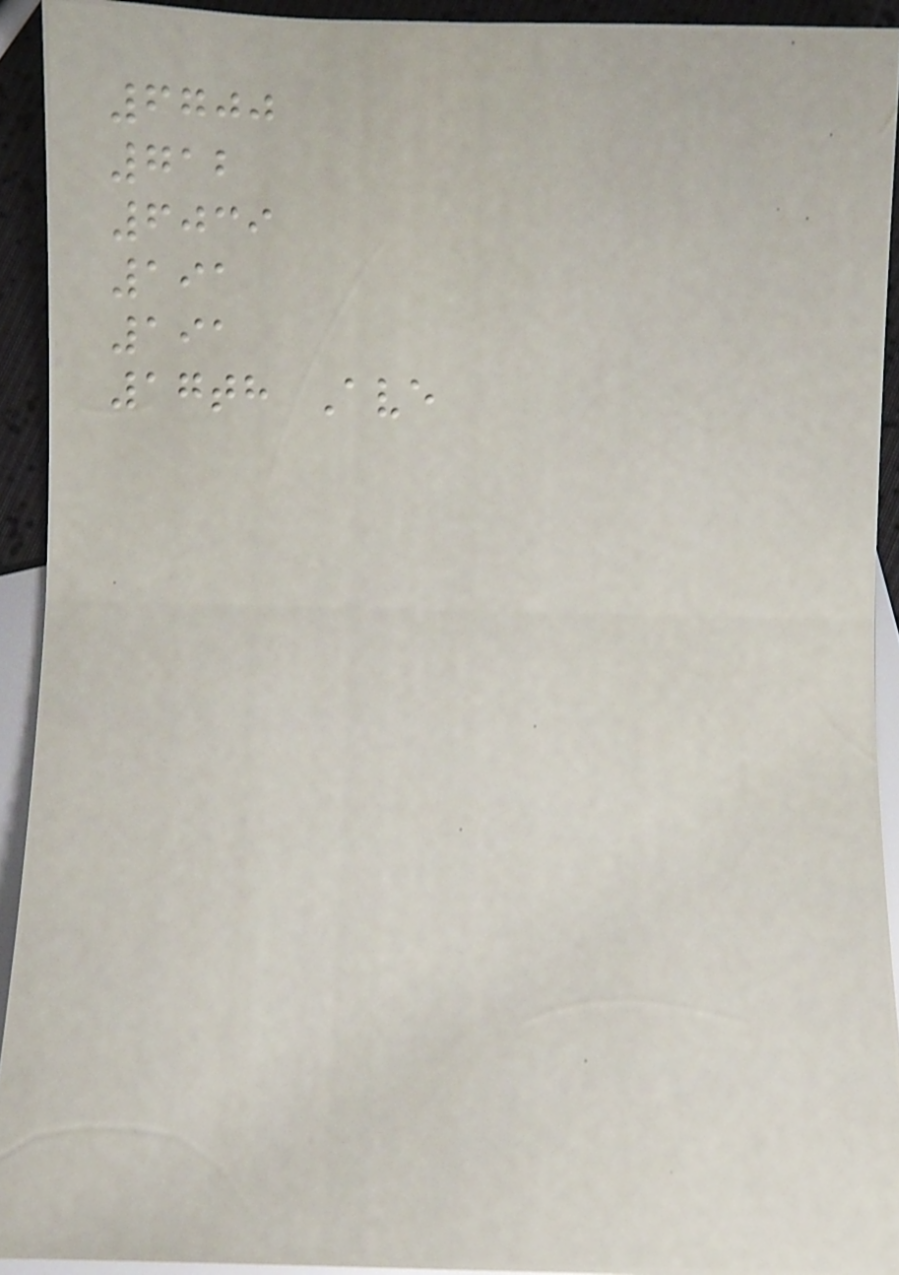6700
712
6039
191
191
17th Ave
